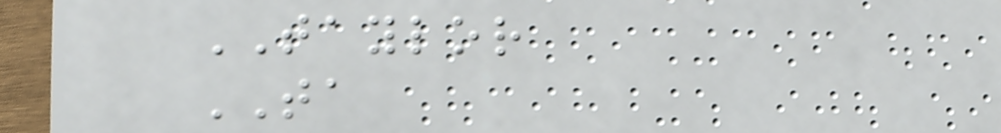TAYLOR
TA
